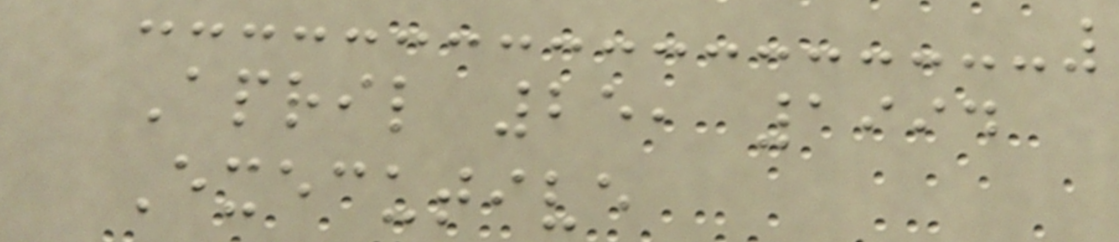April 25, 1994
Executive
